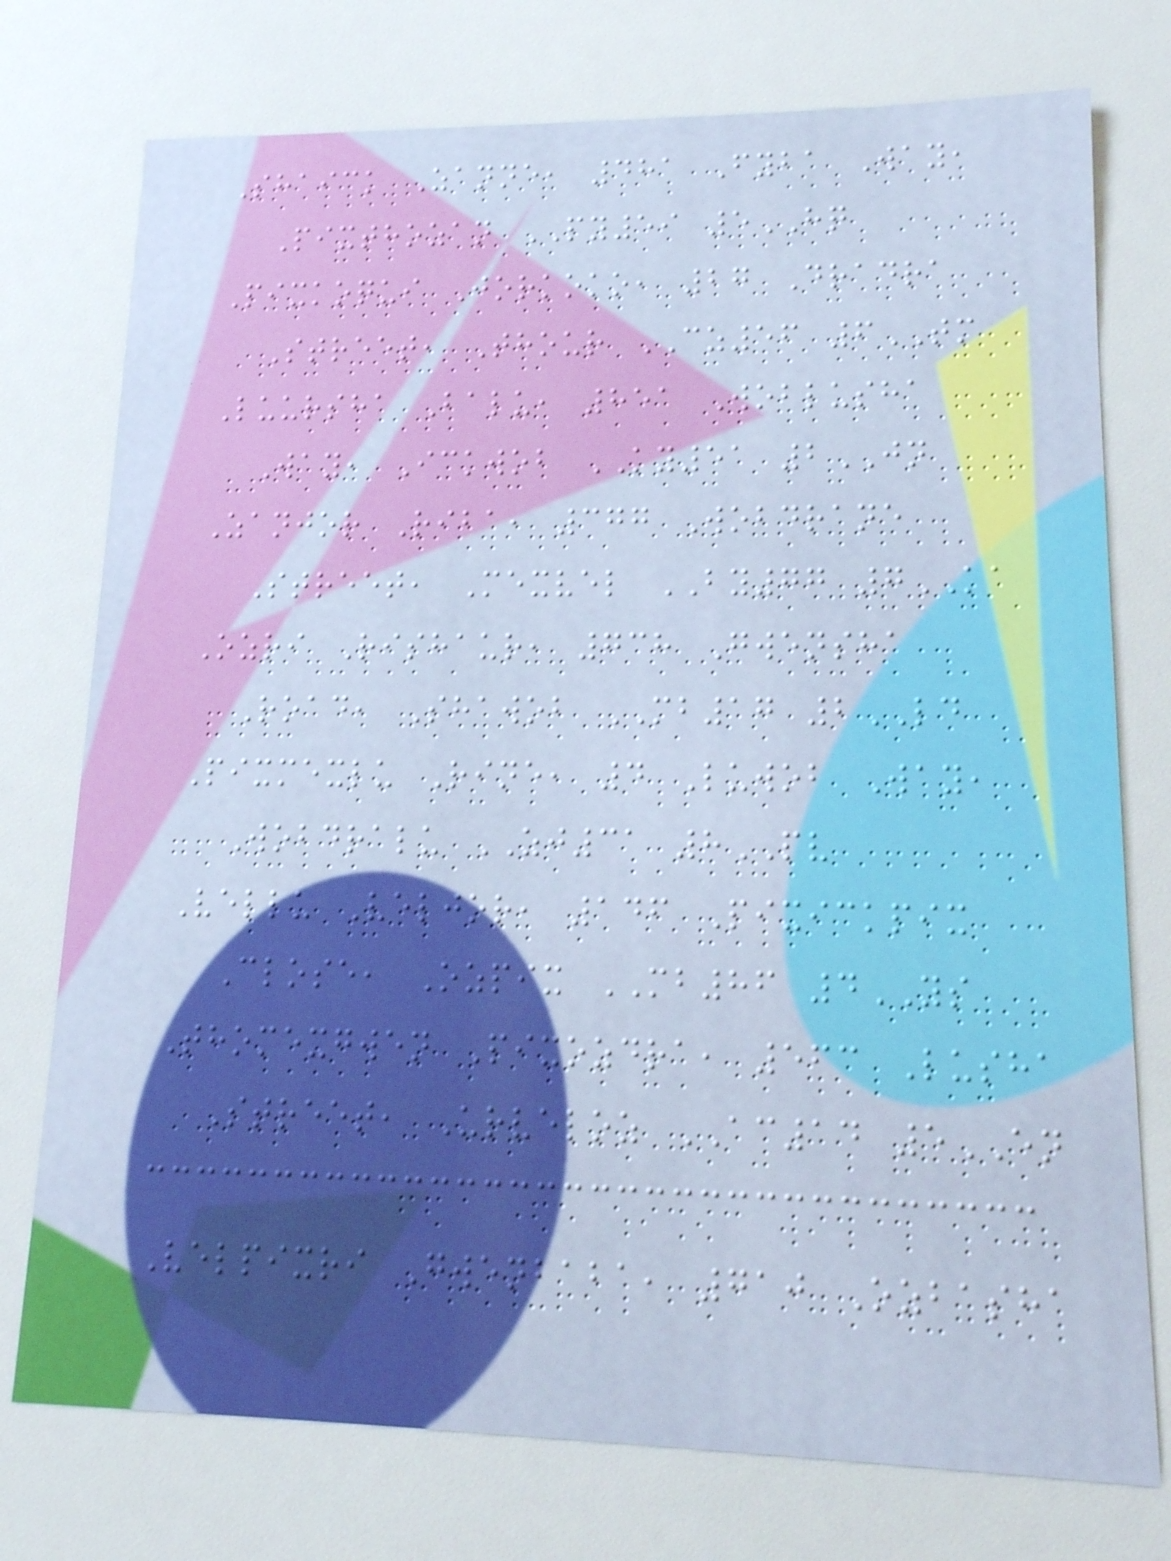Shaick Zanne, 481 Fyba Way,
Pixthozan PY59 5HQ
Pixkoqui Jorkoko, 27 Dradra
Street, Thour CZ56 6TM
Luursha Balu, 851 Woblusha
Way, Ickwob KY51 2JN
Zanjor Riba, 377 Wobdrane
Street, Mexvel BY77 7KA
Ozri Rishaur, 738 Gwensha
Road, Shawob MB17 2LD
Pixmexlu Rine, 4 Luwob Way,
Wobdralu ZJ31 8PV
Vellu Veljor, 146 Pixickpix
Close, Ozpix MB86 4YS
Thomexgwen Pixozdra, 563 Lusha
Street, Urveloz AC14 5EN
Velpixri Gwenbaba, 710 Ozbasha
